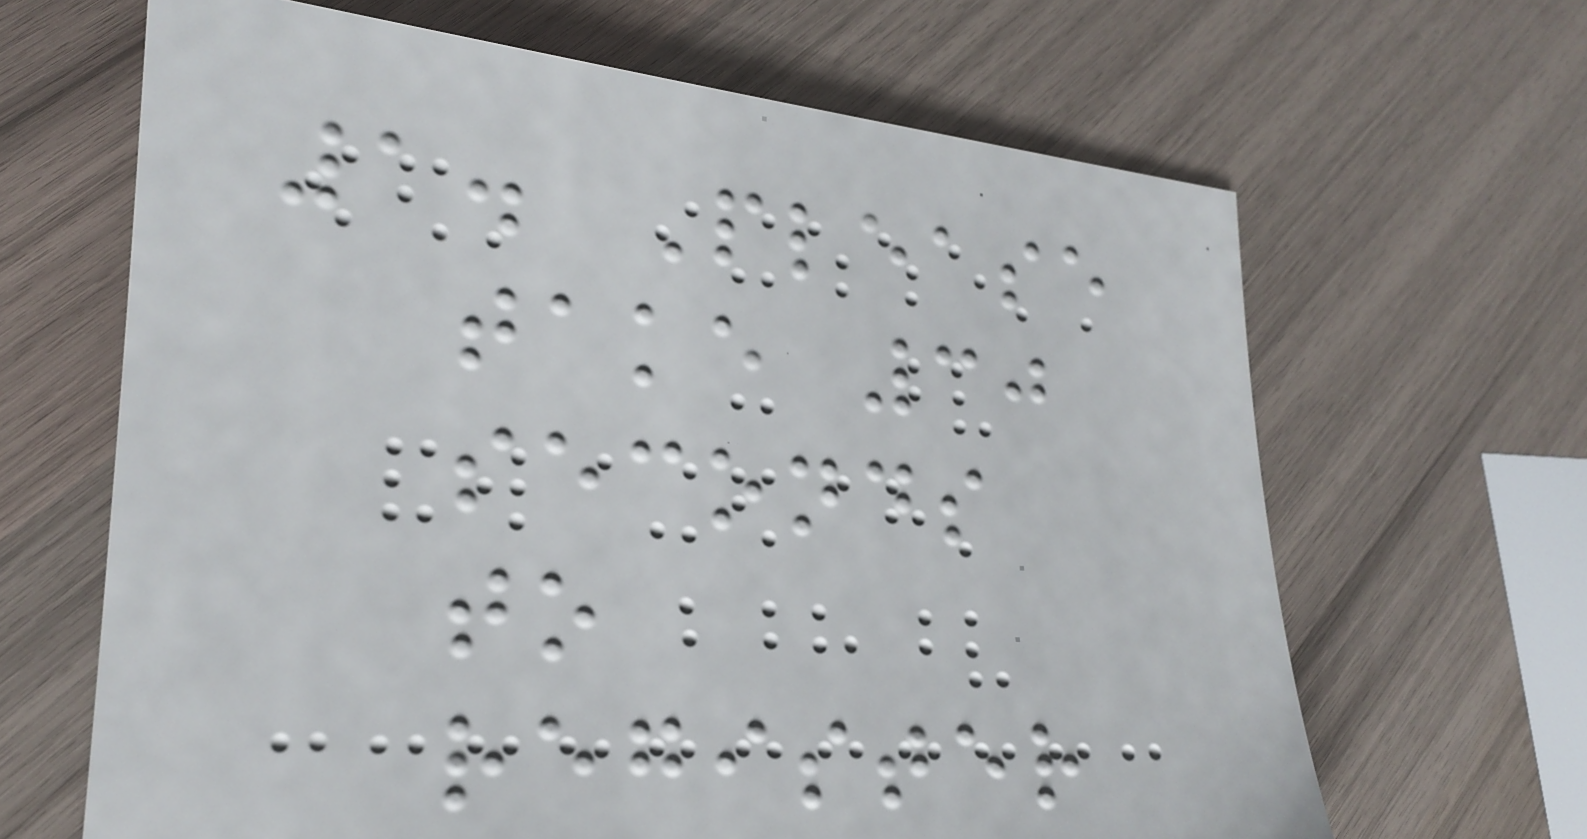1. Please
take 30
seconds
to
register
